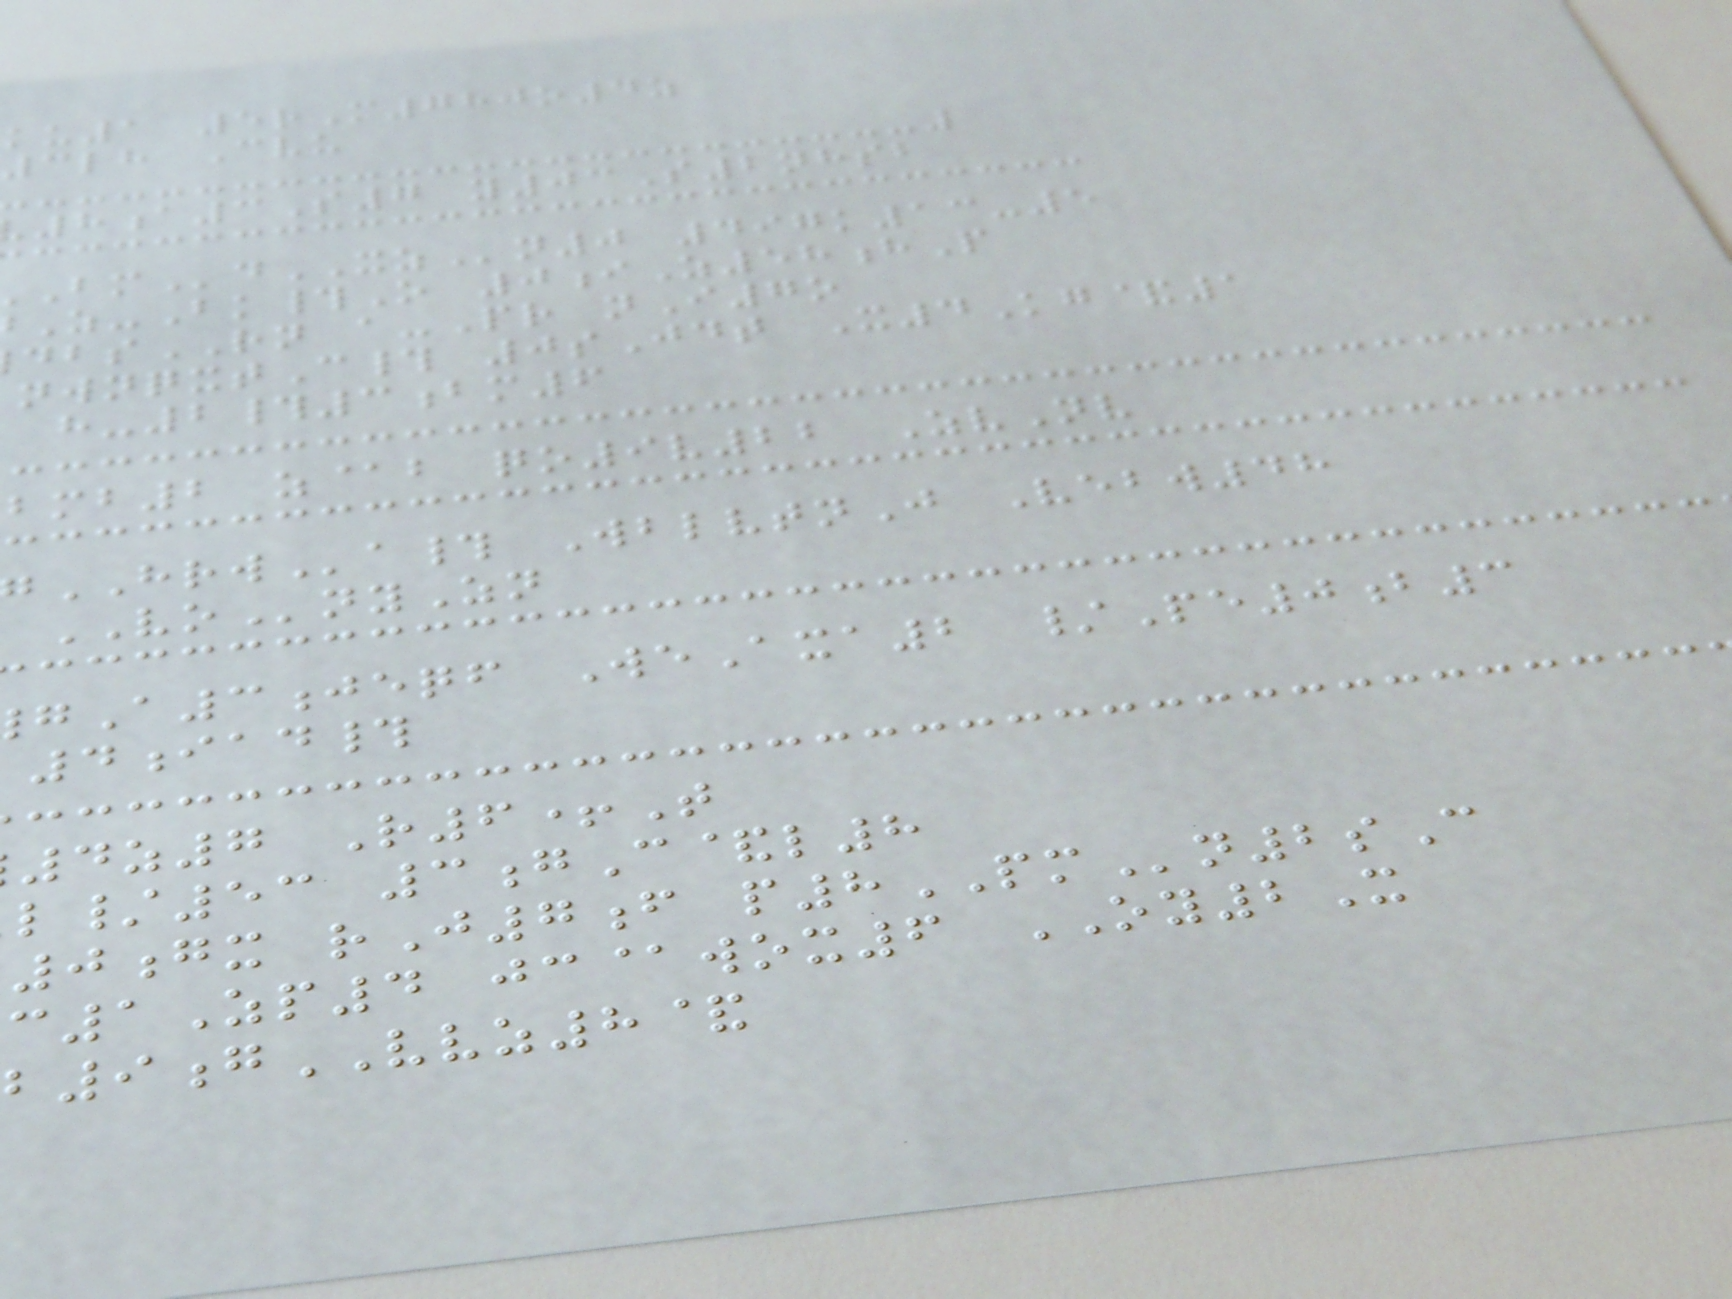ku1 5rM780o4z
3lh Cvu
8a3S7 y03S2nhsb
dXZn0 497k13-5
Z-Bk#O 0iZ58hP
sRN a-Pr nI7o
nwnqxtC# 0sJdt X4Kg&1
h-2#3bm6
mb2 z@b qo9v22 ZvNv
HRWa# WblvtnJ Vebw48
VOnyZn
A3jeqf WeAxa2 /Pe0b3
4iad#
4z7 R6+T
l/53 3gC&l8
0gx rJ7f p8PMn2sC
1Zp4 jc@wox6 OY2X
b9gVVZ8&
